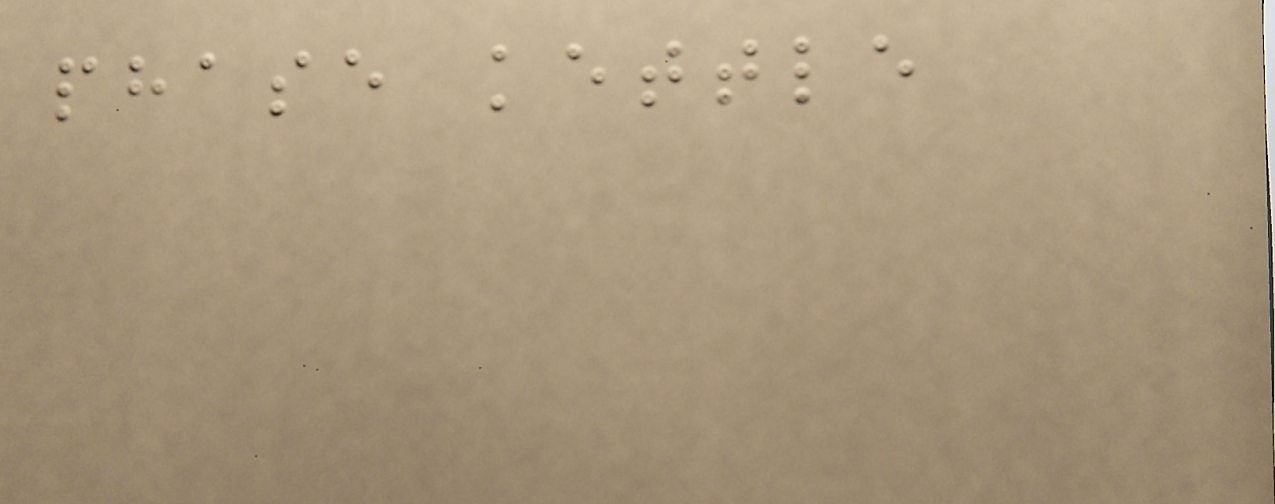phase kettle
